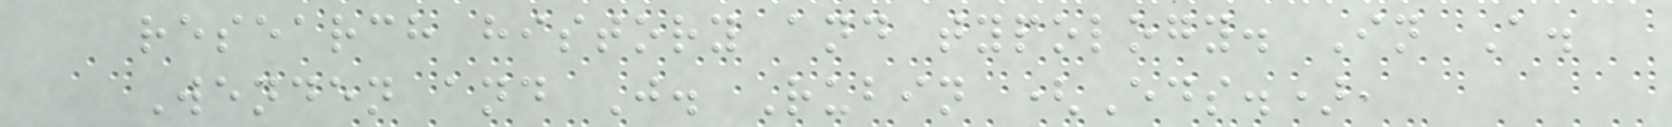research history and typology. In A.
Wenden and J. Rubin (Eds.),
